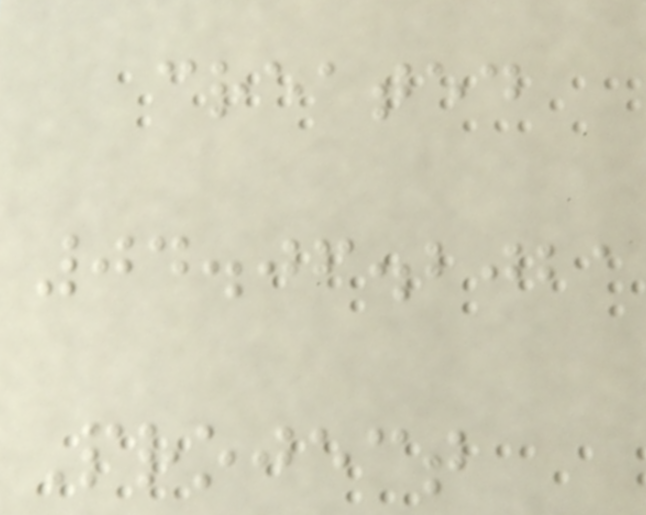created
04.06.2021
Project
